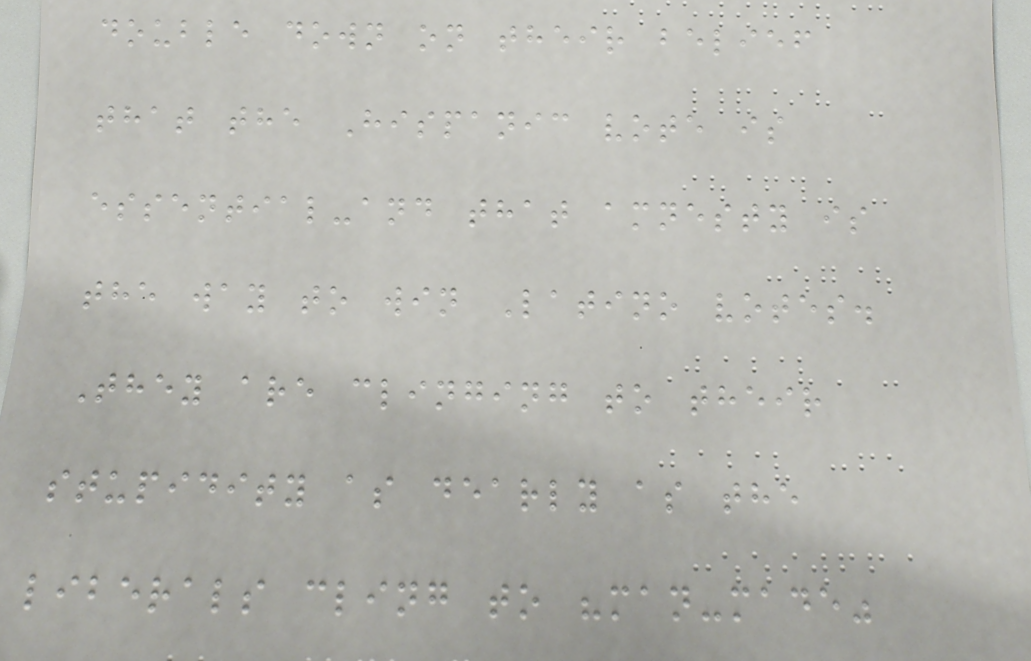double down on their belief
that the Hispanic vote is
essential-and that amnesty is
the way to win Latino votes.
They are clinging to their
stupidity as dearly as the
liberals cling to "man-made"
